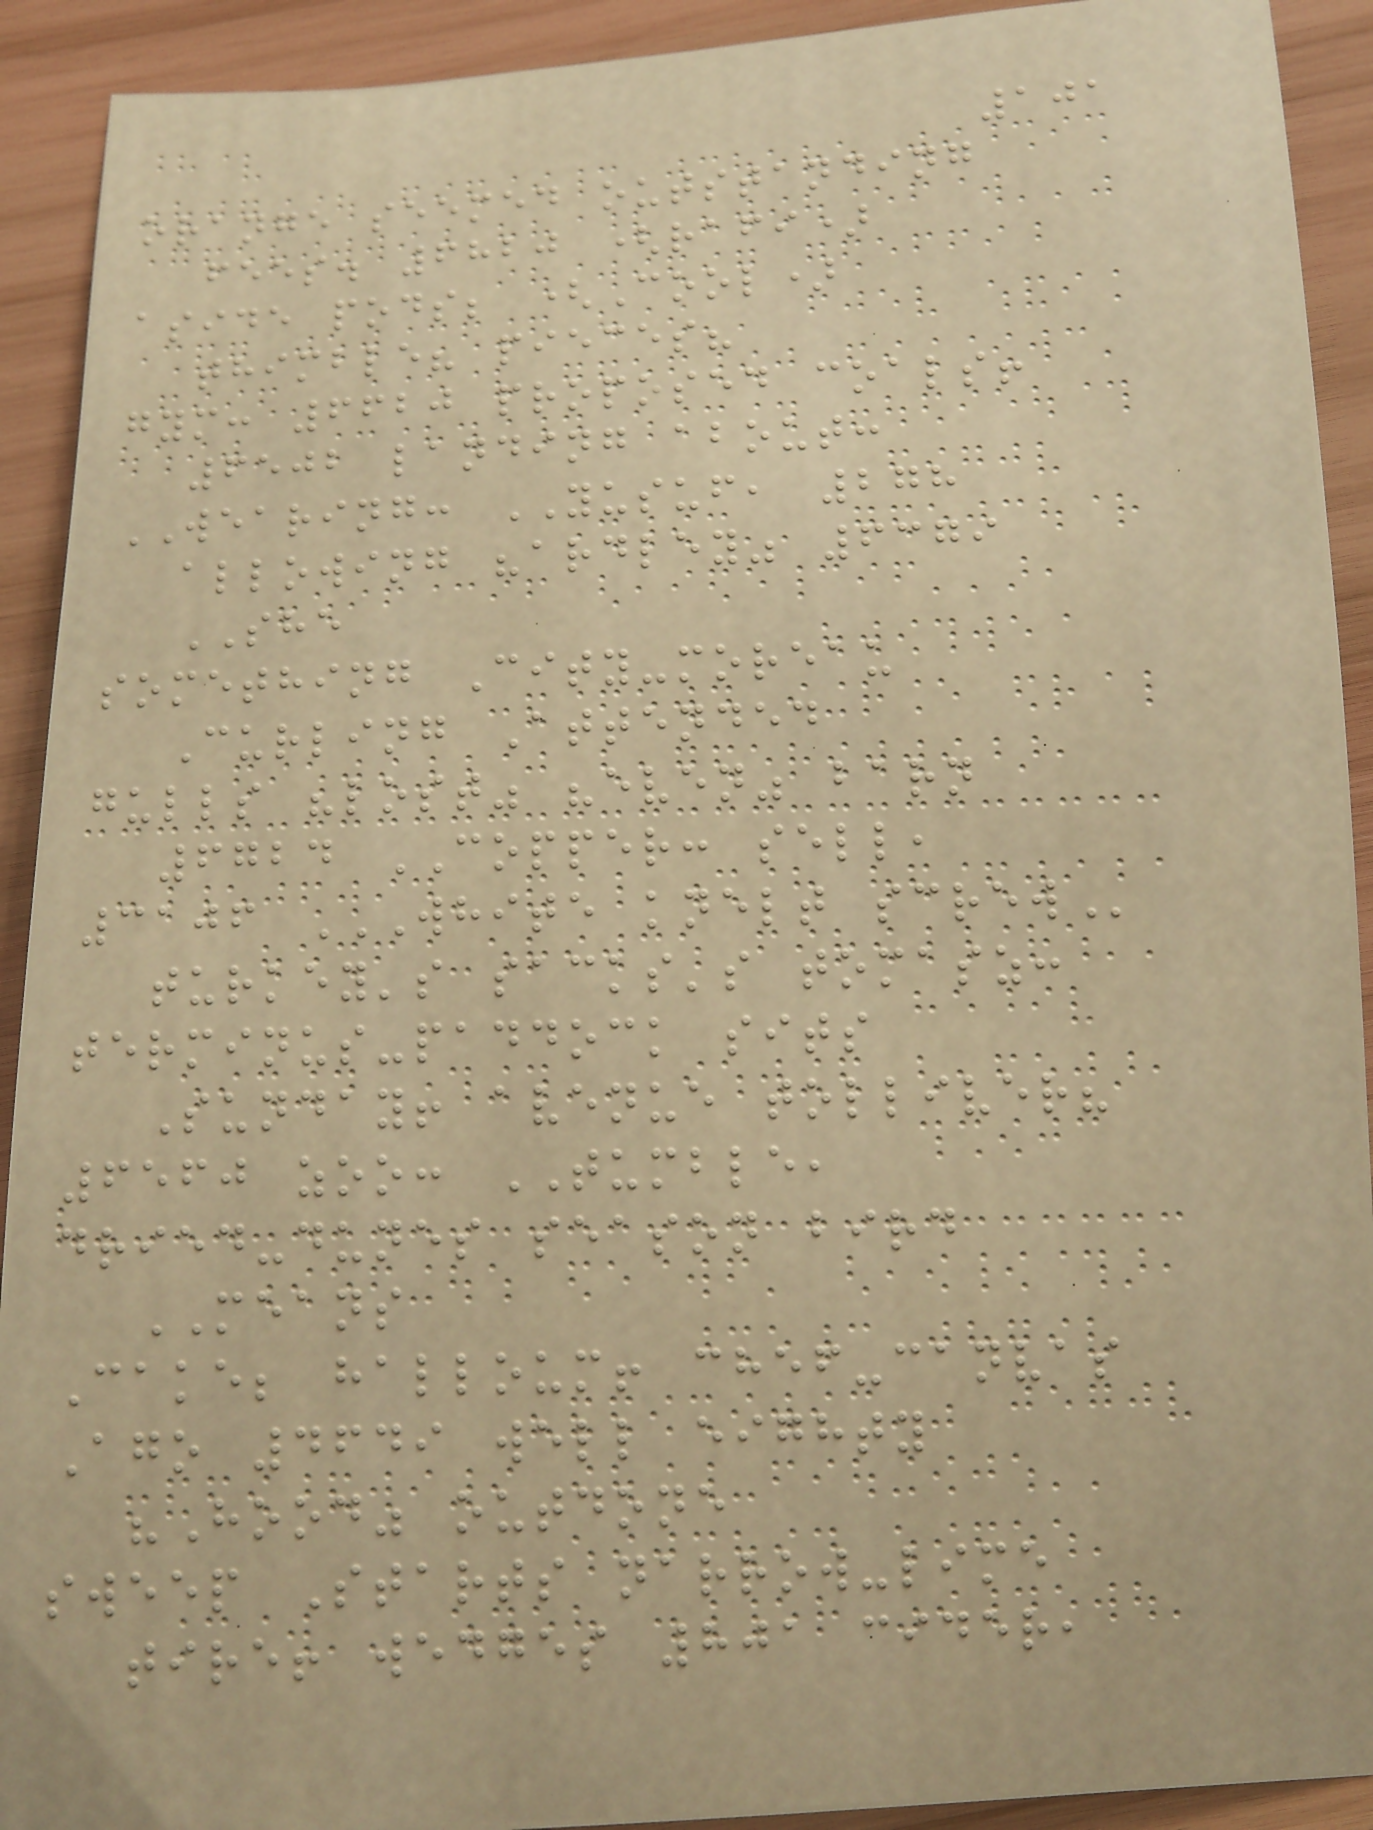101
orange seemed outstanding
fees. 6820 (rafi)
aside pods; (Cool)
thimble? pieces?
gym: 6620 proposed coals!
6502 landing about:
WEARING: YUSUF, 278
allowing "ardley" 6379
SHE
something City-moreau
Curling Attended
gulls "lost" "even" barn
6724 COPPER: sell,
3106 WHITE KNELT SCREW
turkey's sacks's tomasz:
terminus-paddock sits
Sunday! avenue tolliver?
6560 zoo: TUMBLE,
dried-dunes season bird
MEANS
Cake; halloum! chef-canvas
Ago 4649 well eighty
"Hood" outdone
sweep Starts narrow-lime
tire! wedges 801 cider,
